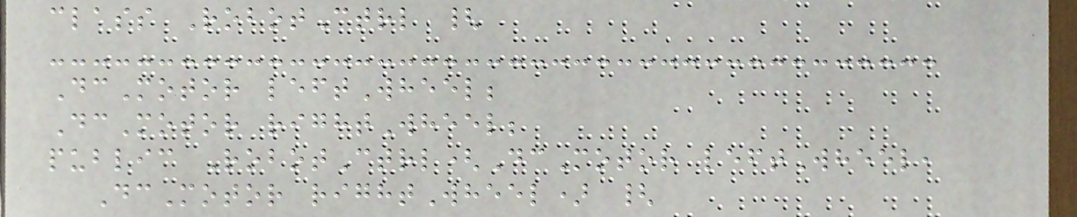class RobotCtrl {
DcMotor leftWheel;
DcMotor rightWheel;
public RobotCtrl(DcMotor leftWheel,
DcMotor rightWheel) {
